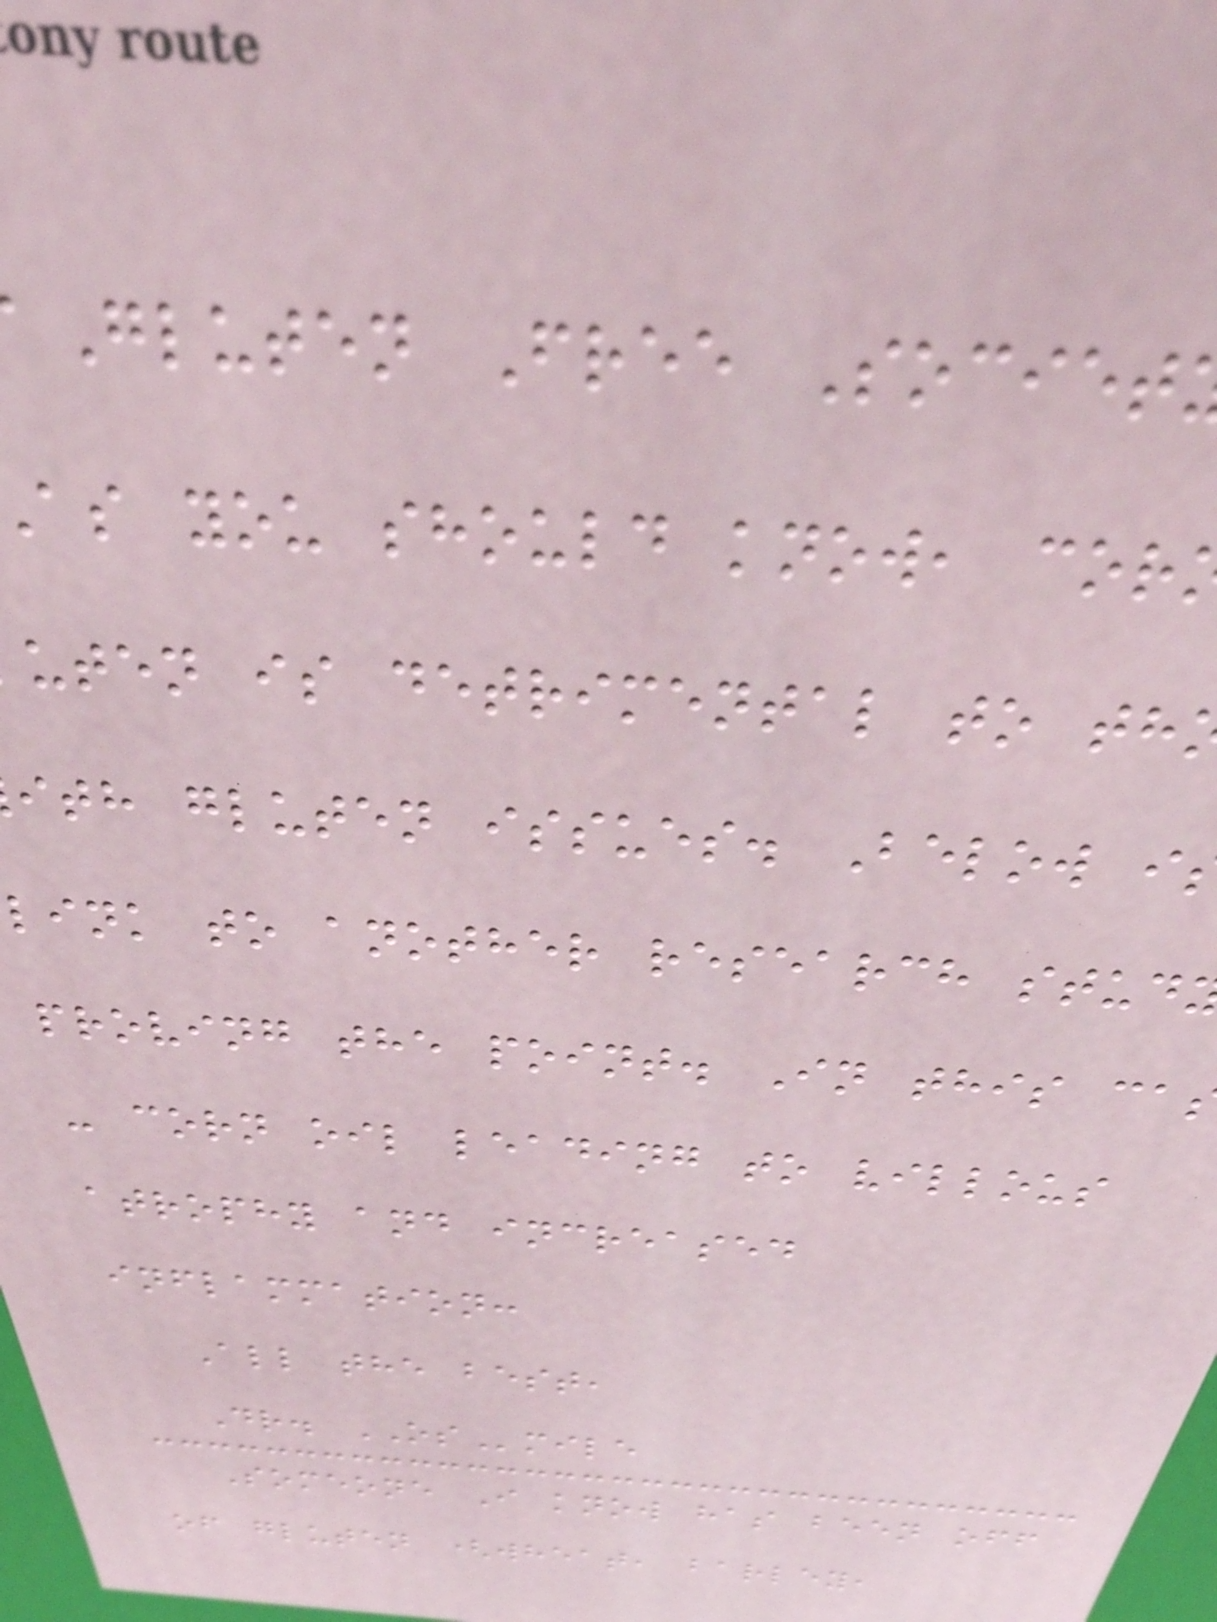Gluten Free Societ
as you should know, cor
uten is detrimental to th
ith gluten issues. Below i
link to another research stud
proving the point. In this ca
- corn oil leading to villous
atrophy and increased
inflammation:
All the best,
Dr. OSmile
Someone I know has been off
of gluten (wheat, barley,
